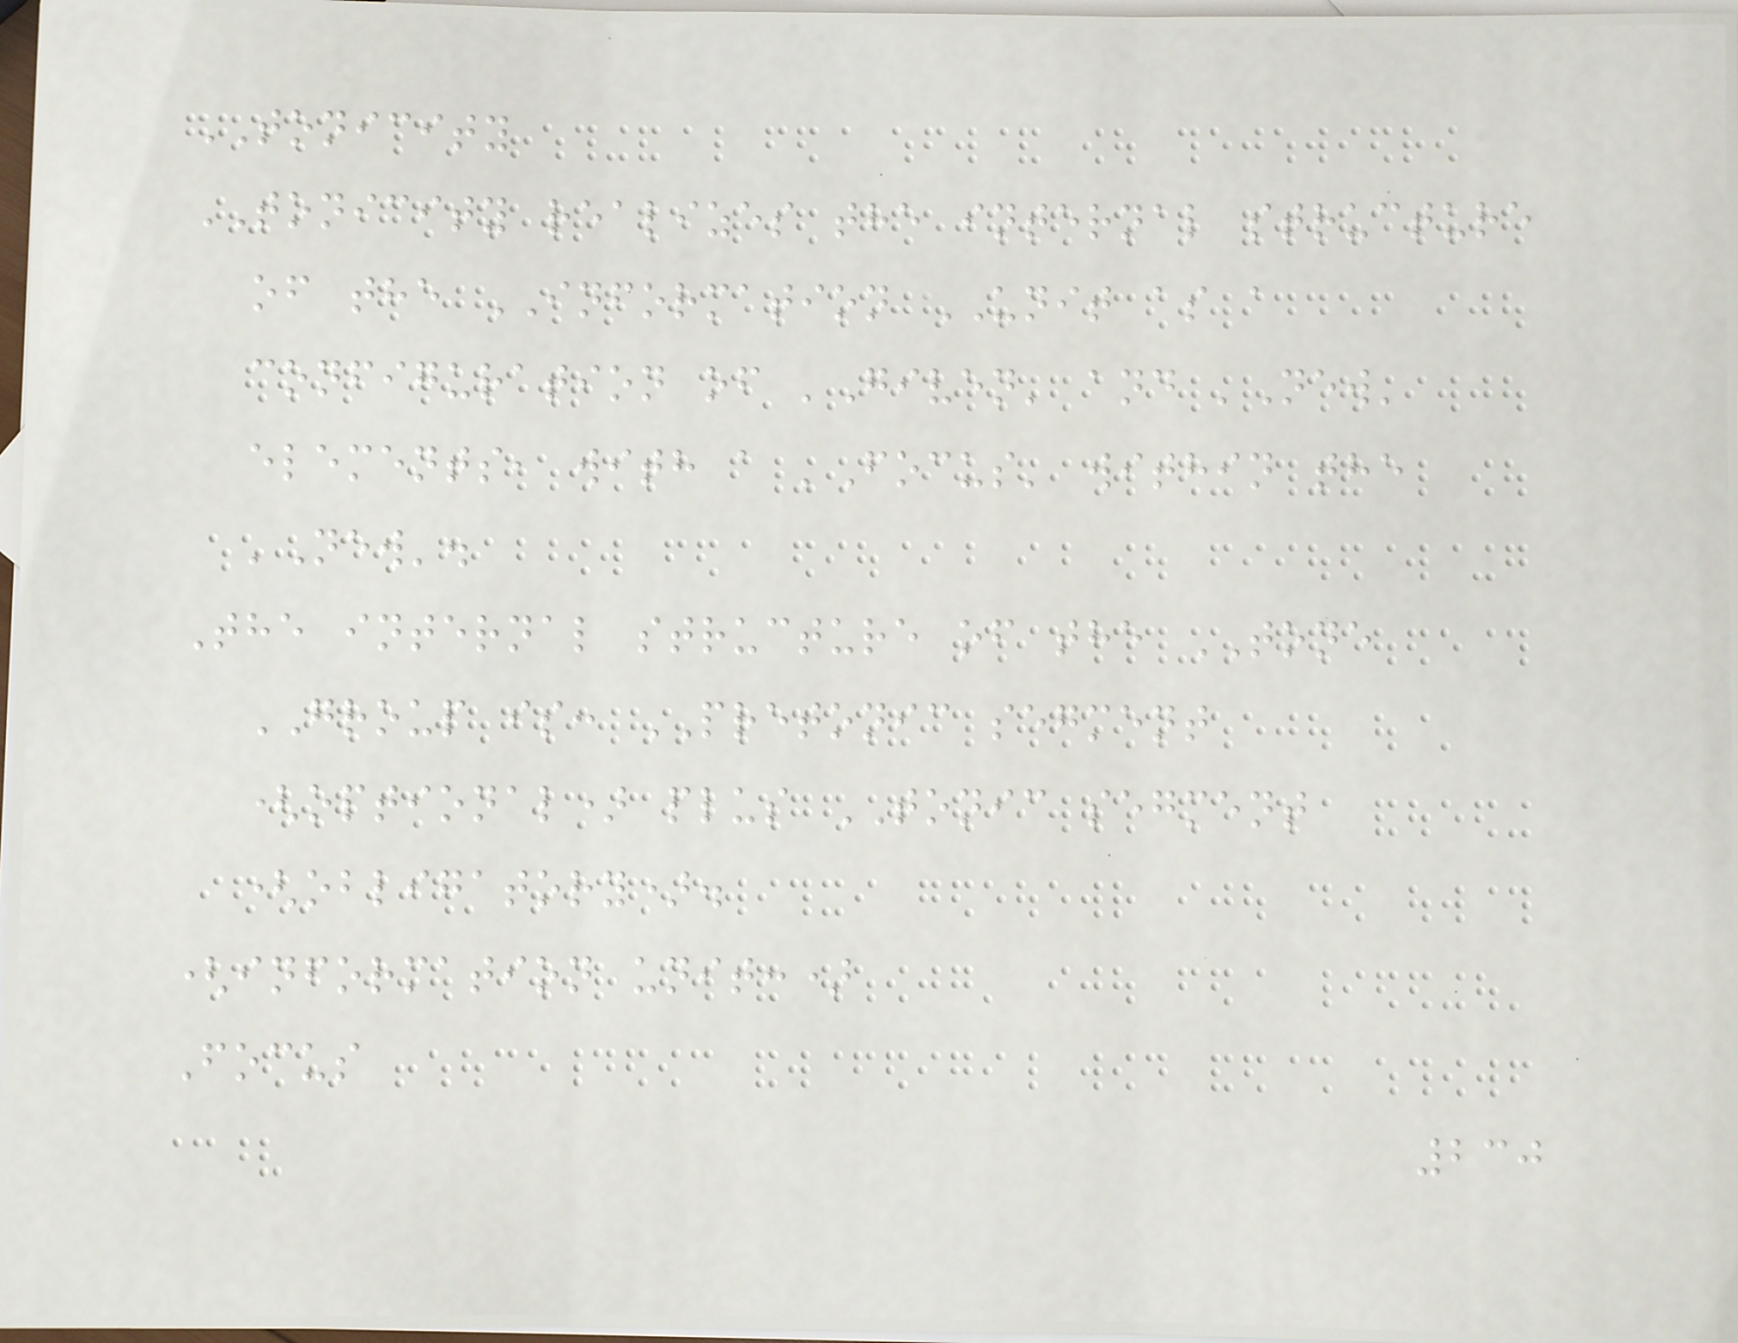TONICITY
TONICITY realizes the internal structure
of the INFORMATION UNIT as a
configuration of 'Given' and 'New'
elements, with a 'Focus' within the
'New'.
The internal structure of the TONE
GROUP is: PRETONIC segment
(optional) plus TONIC segment
(obligatory).
(information unit:)
Focus
230
